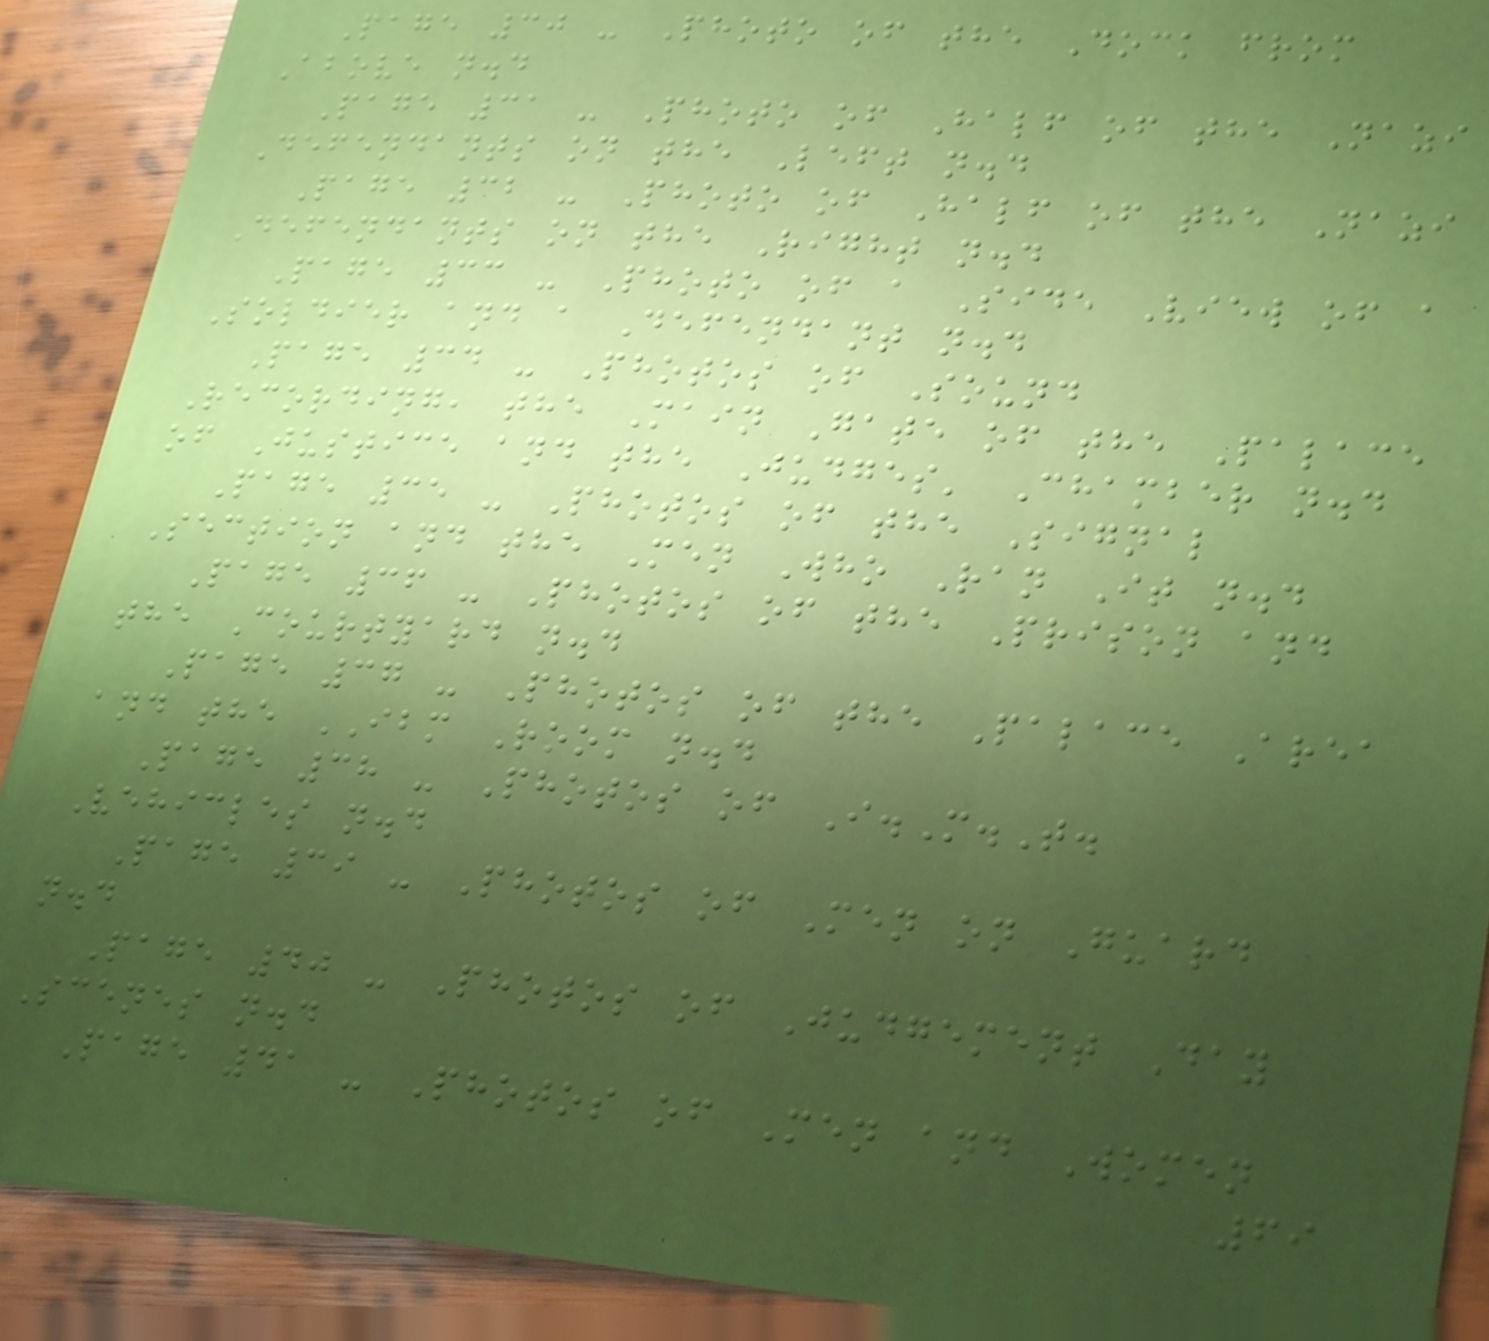Page 30 - Photo of the Dock from
Above n.d
Page 31 - Photo of Half of the Nazi
Defendants on the Left n.d
Page 32 - Photo of Half of the Nazi
Defendants on the Right n.d
Page 33 - Photo of a Side View of a
Soldier and a Defendant n.d
Page 34 - Photos of Sound
Recording, the Main Gate of the Palace
of Justice and the Judges' Chamber n.d
Page 35 - Photos of the Signal
Section and the Men Who Ran It n.d
Page 36 - Photos of the Prison and
the Courtyard n.d
Page 37 - Photos of the Palace Area
and the IBM Room n.d
Page 38 - Photos of I.M.T.
Vehicles n.d
Page 39 - Photos of Men on Guard
n.d
Page 40 - Photos of Judgement Day
Scenes n.d
Page 41 - Photos of Men and Women
69
